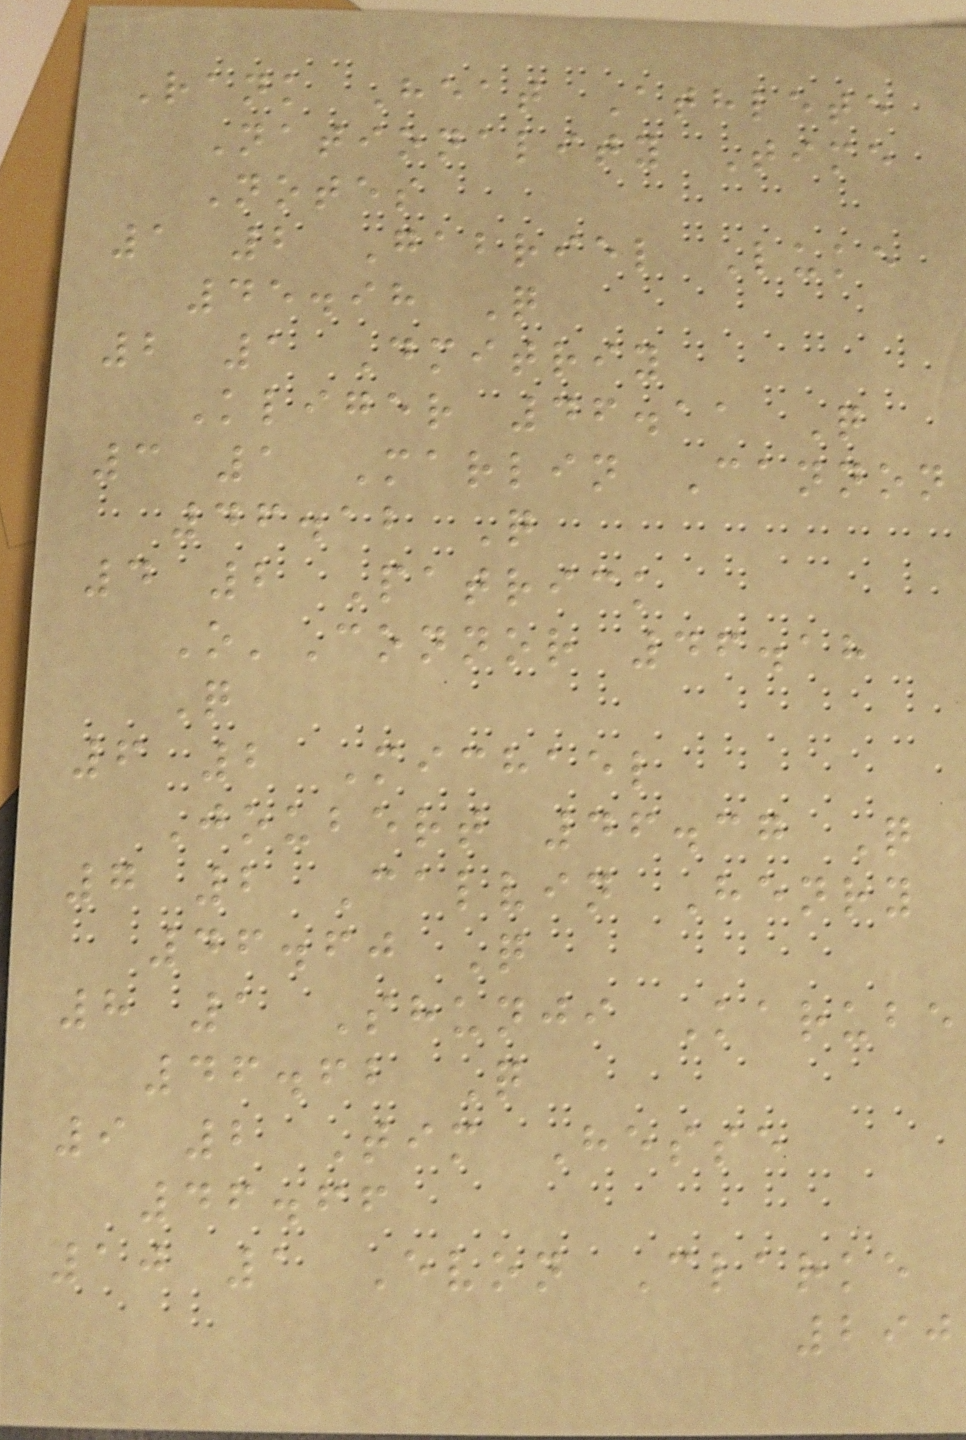Rank Heat Athlete
Nationality Time
Notes
1 2 Gabriel Luke
45.98 Q
2 1 Dmitriy
Kliger 46.11 Q
3 1 Marlin Cannon
46.12 Q
4 2 Patrick
O'Connor 46.18
Q
6 2 Michael
Joubert 46.37 Q
7 2 Calvin Henry
46.60 Q
8 1 Shunji Karube
46.62 Q
9 2 Tim Hesse
46.66
10 1 Evon Clarke
290
